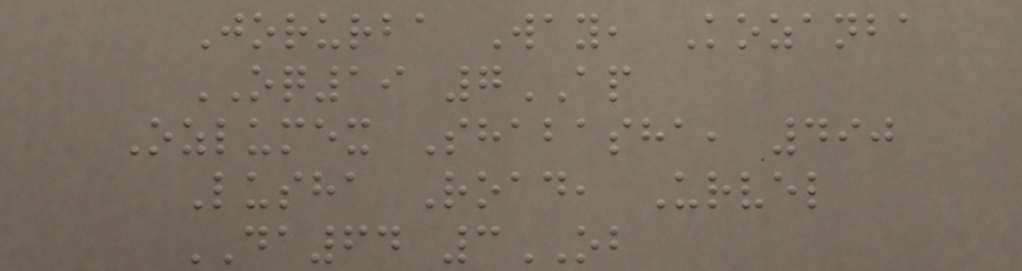Jorurba Way, Kozanba
OQ19 7AP
Ozlumex Shabasha, 490
Lusha Road, Urvel
DA64 3OB
